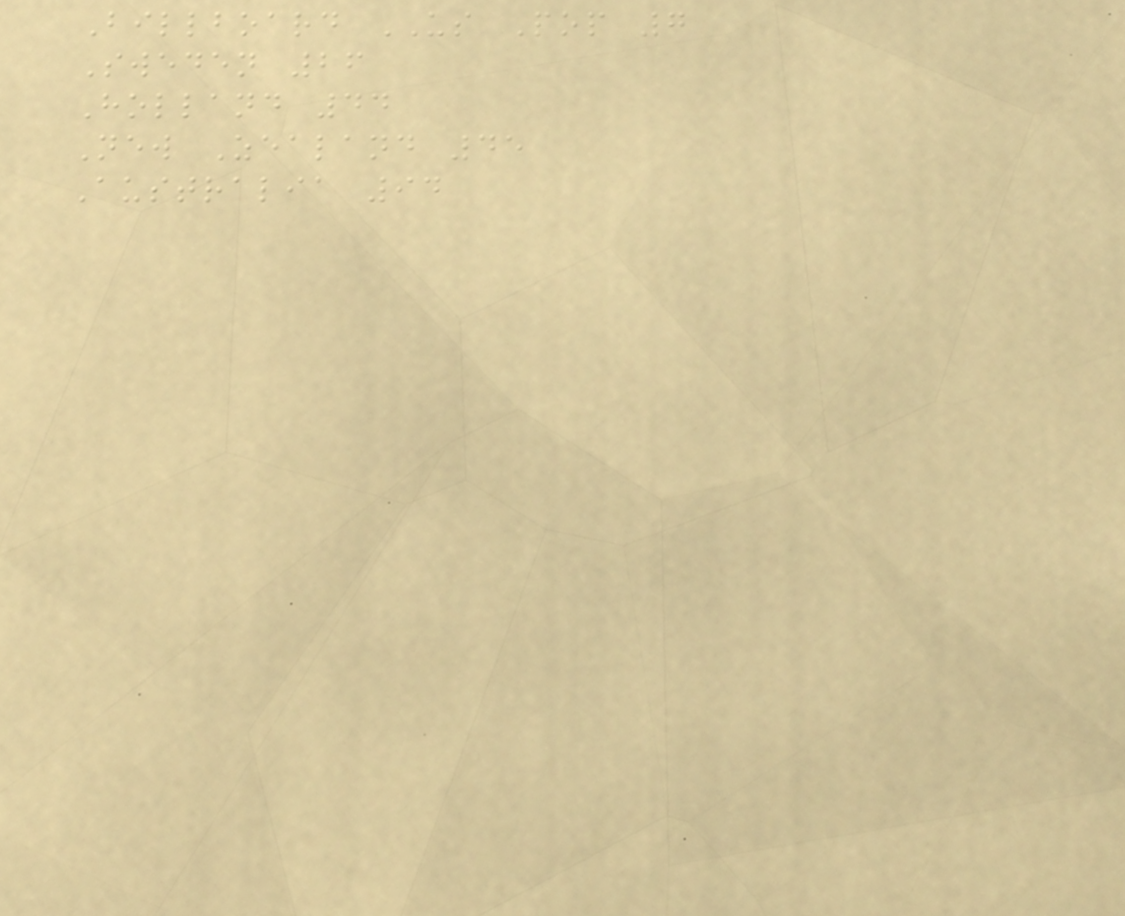Billboard US Pop 7
Sweden 26
Holland 44
New Zealand 45
Australia 94
